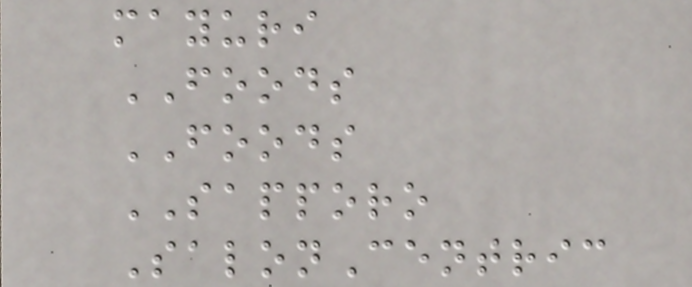mayuri
FOODS
FOODS
SAPPORO
SalonCentric
